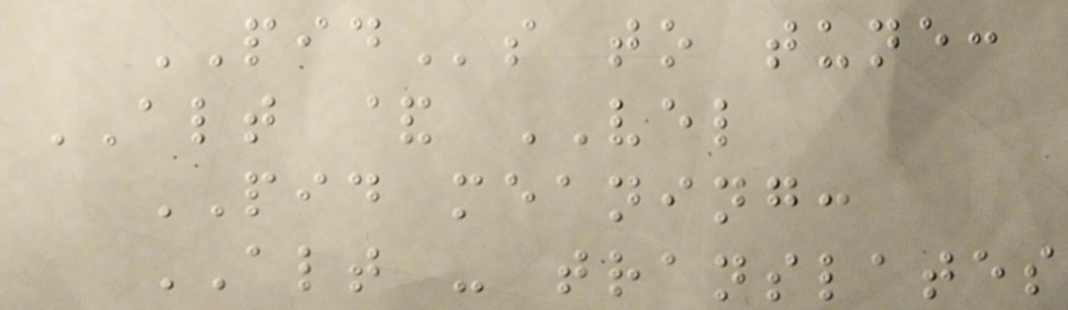PIDs to tune:
ALT & VEL
PID meaning:
ALT - translates
